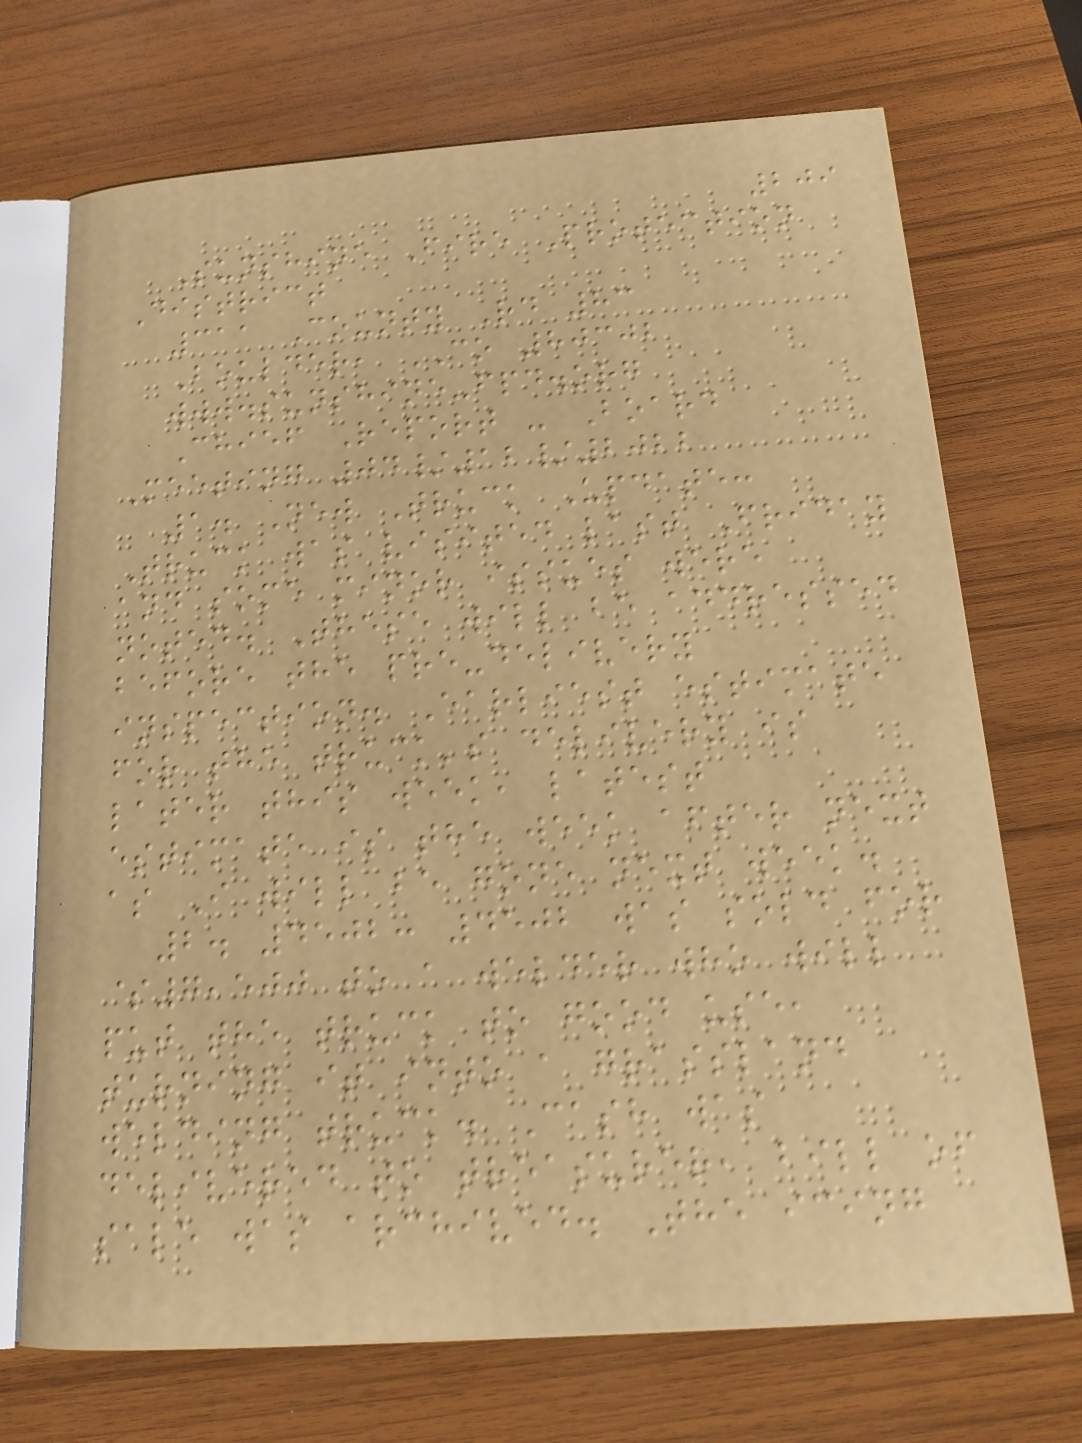209
Sunshine Fire Protection
District
311 County Rd 83
Boulder, CO 80302
www.sunshine-fpd.org
Chief Report - Board
Meeting 04/12/2022
1. New Truck Update:
Truck was visited last Friday
and some minor issues were
noted. These will be addressed
before the pre-delivery
inspection. Earliest estimate
for the truck's delivery is
later this week, latest
estimate is the week after next
as I will be gone next week.
2. 4502: 4502 was sold for
$7,500 to a welder who will
put the truck to good use,
turning it into a grassland
welding truck. Cash was
delivered to treasurer, bill of
sale was archived. The icing
